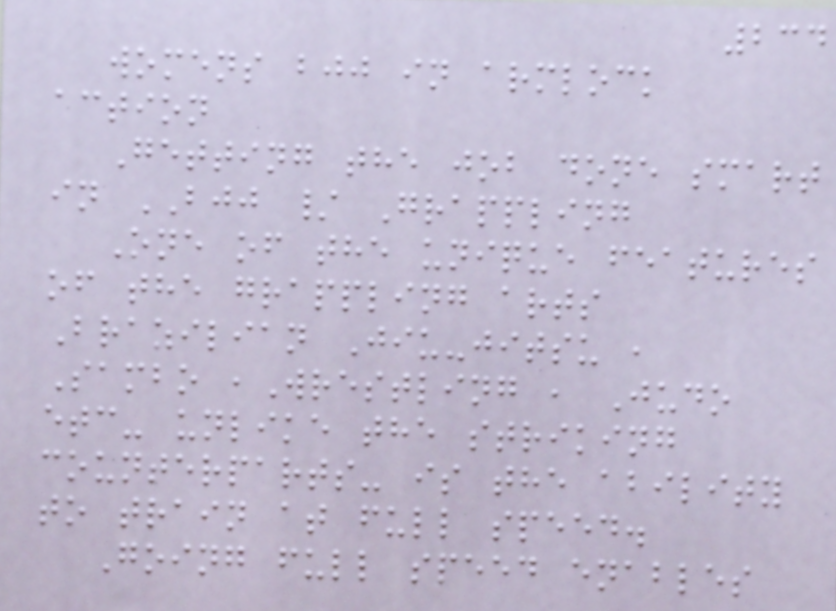234
womens bjj in armlock
action
Getting the job done smart
in BJJ / Grappling
One of the unique features
of the grappling arts
Brazilian Jiu-jitsu ,
Sambo ,Wrestling , Judo
etc- unlike the striking
counterparts- is the ability
to train at full speed.
Going full speed enables
